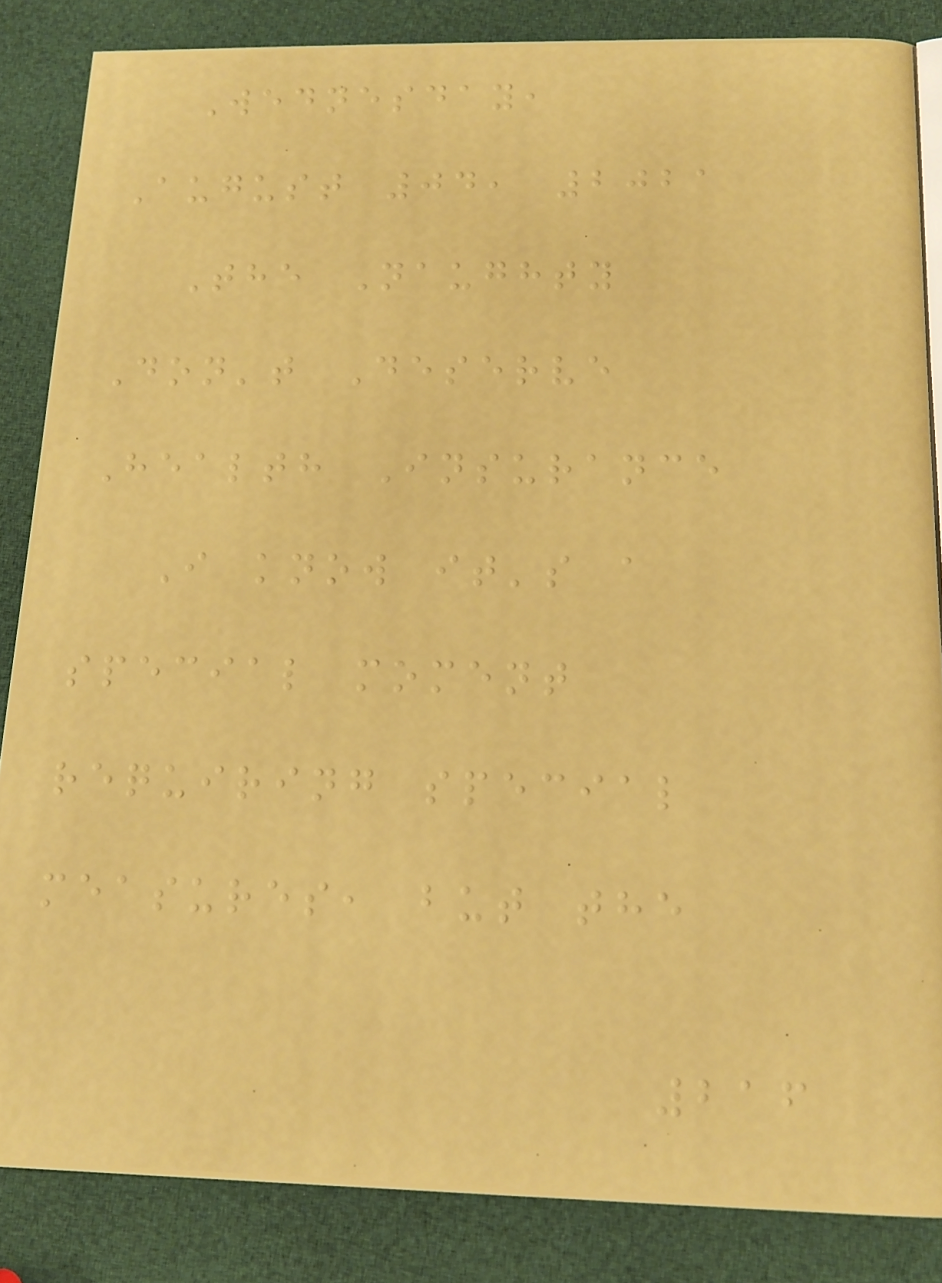Wednesday,
August 04, 2021
The Naughty
Don't Deserve
Health Insurance
I know it's a
special moment
requiring special
measures, but the
216
